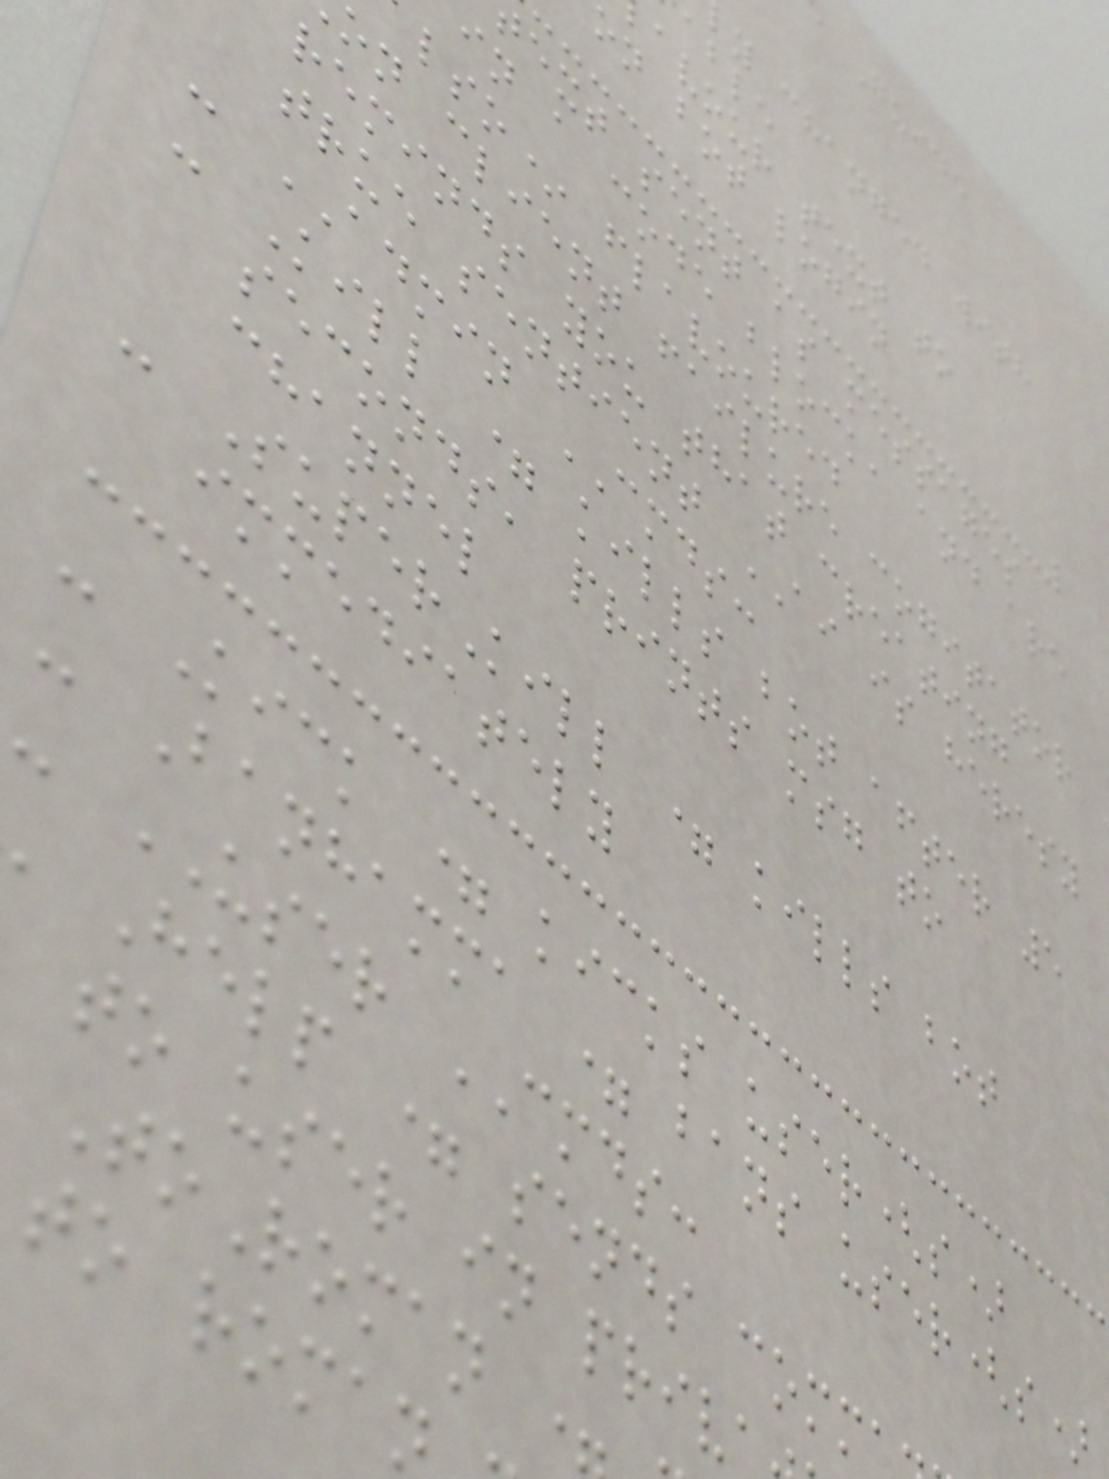y changed with
able
avour text to
on bot login
ext sent as messages
in a code block, and are
lso* flavoured
on client failure cogitator
reminds you that creating
true sentient AI is heresy
- ADMIN CMDS:
- Kill = kills bot after 5
seconds, prints msg to
channel
- SuperKill = kills bot
immediately
- Kick = kicks user(s)
- Banhamma = bans user(s)
- USER CMDS:
Help = sends comm
to user in priv
ToRoman
to roma
